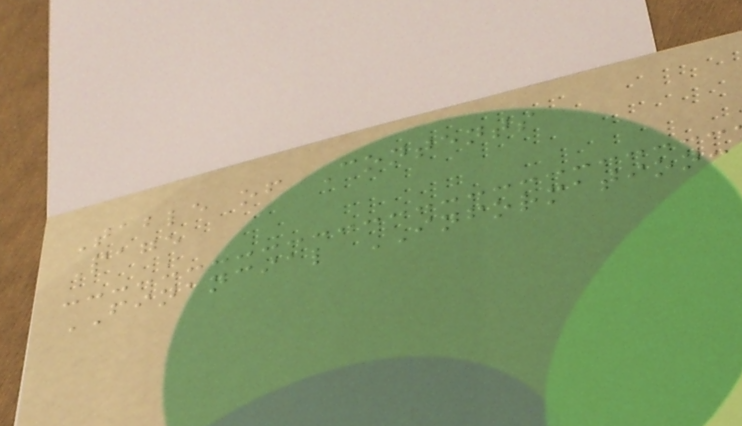Table of Contents
Page
FINANCIAL INFORMATION:
